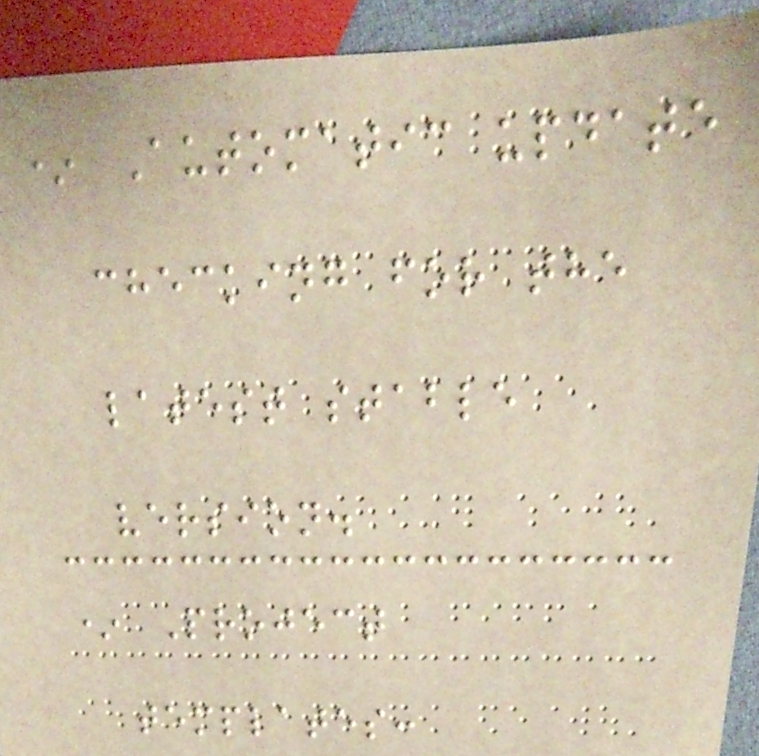* Automatic update
checking for the
latest stable
version.
* Project
templates:
